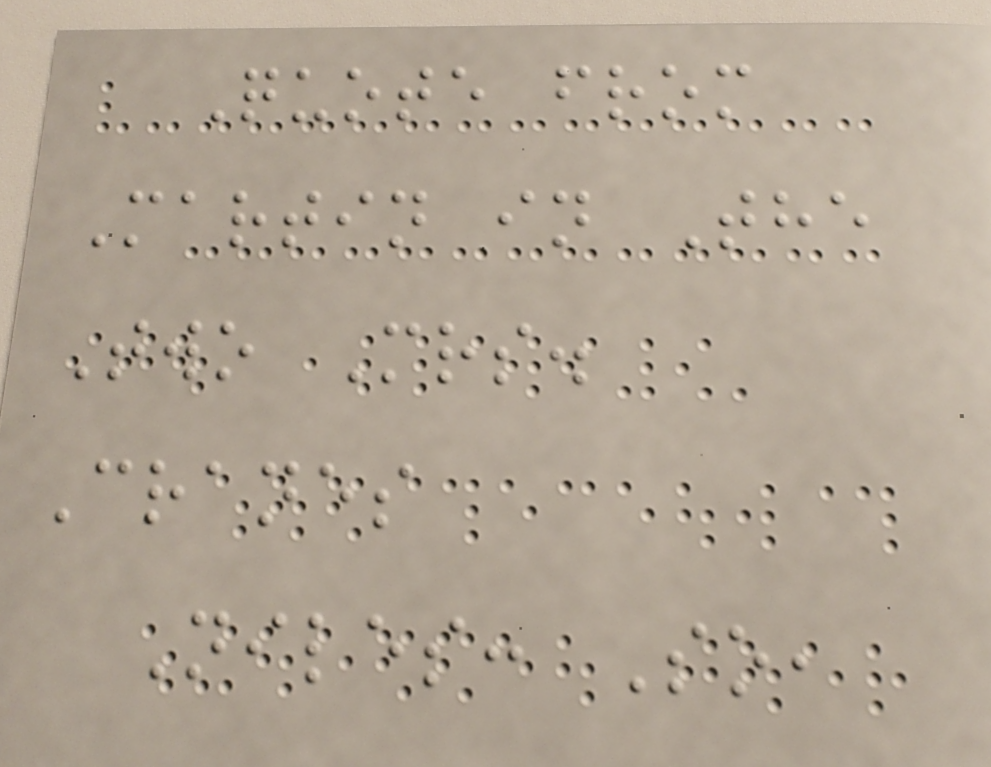Quote from
Martin in The
Two Mrs.
Cranes
Niles: So,
